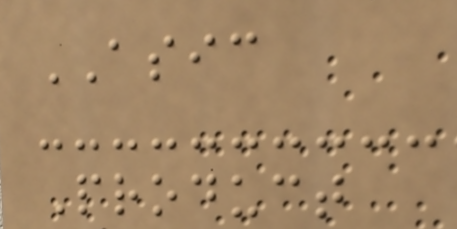ASIC
Product
